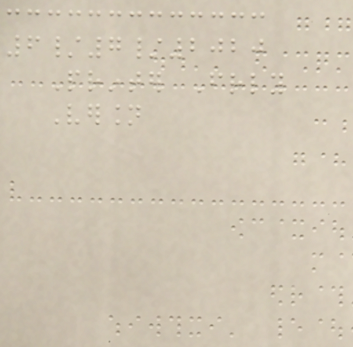6/7/2020
Printer Friendly
Version
